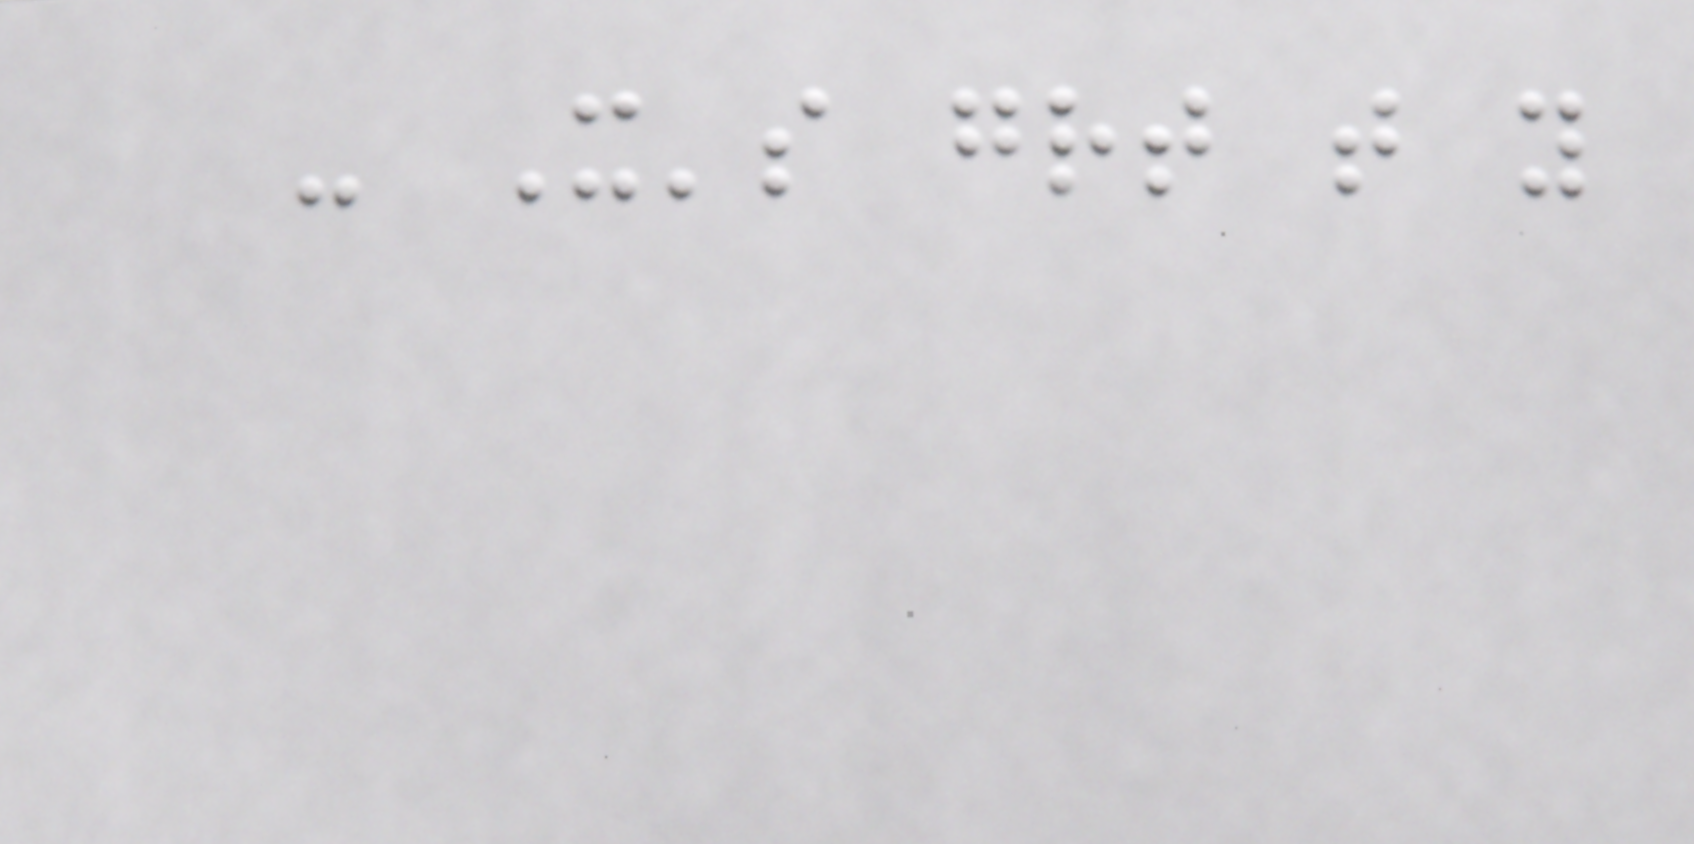- It's great that you
